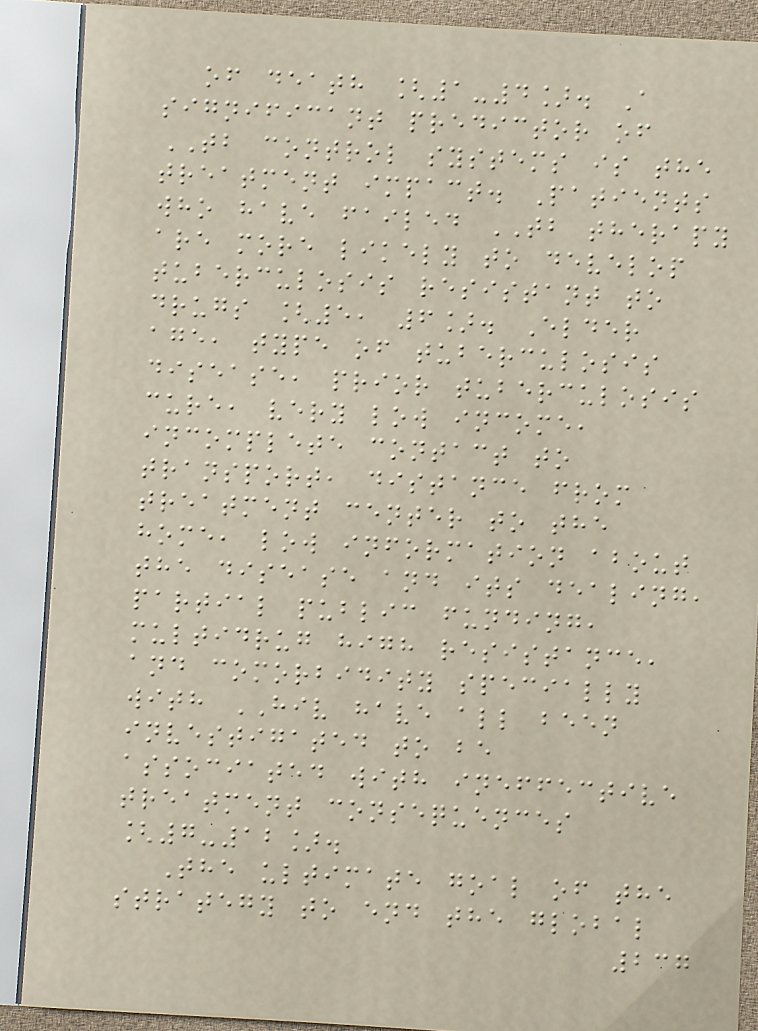of death [1-4]. A
significant predictor of
TB control systems is the
treatment impact. Patients
who have failed TB therapy
are more likely to develop
tuberculosis resistant to
drugs [5, 6]. Elder
age, type of tuberculosis
disease, prior tuberculosis
cure, very low income,
incomplete contact to
transport, distance from
treatment center to the
home, low information about
the disease and its dealing,
partial public funding,
multidrug high resistance,
and comorbidity specially
with HIV have all been
investigated to be
associated with ineffective
treatment consequences
[7-12].
The ultimate goal of the
strategy to end the global
237
